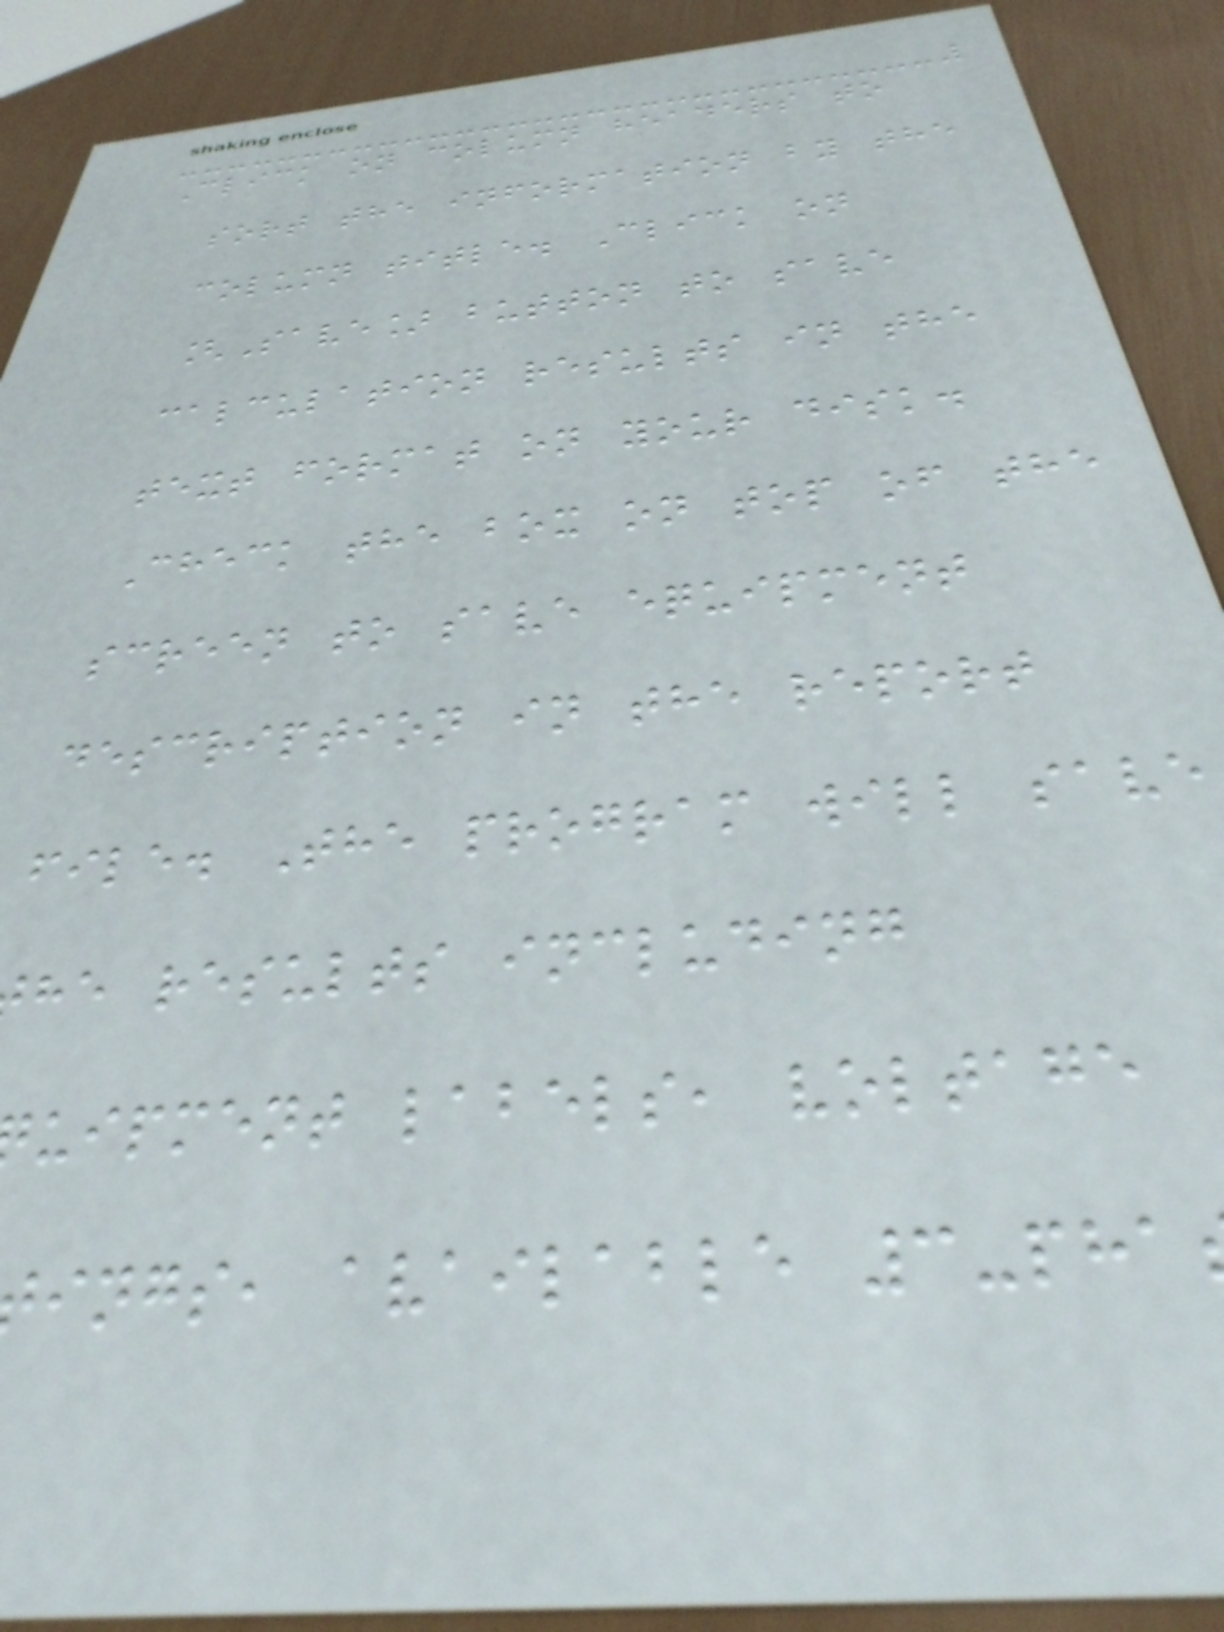Click on column headers to
sort the information by the
column title. Click on
[Save] button to save
calculation results in the
text format on your disk.
Check the box on top of the
screen to save equipment
description in the report
file. The program will save
he results including
uipment labels, voltage
ings, available 3-pha
